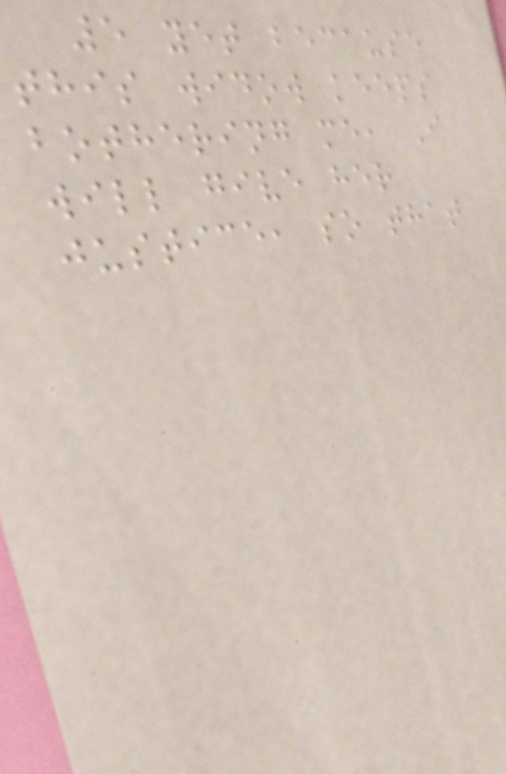5 yet because
this widow keeps
bothering me, I
will give her
justice, so that
